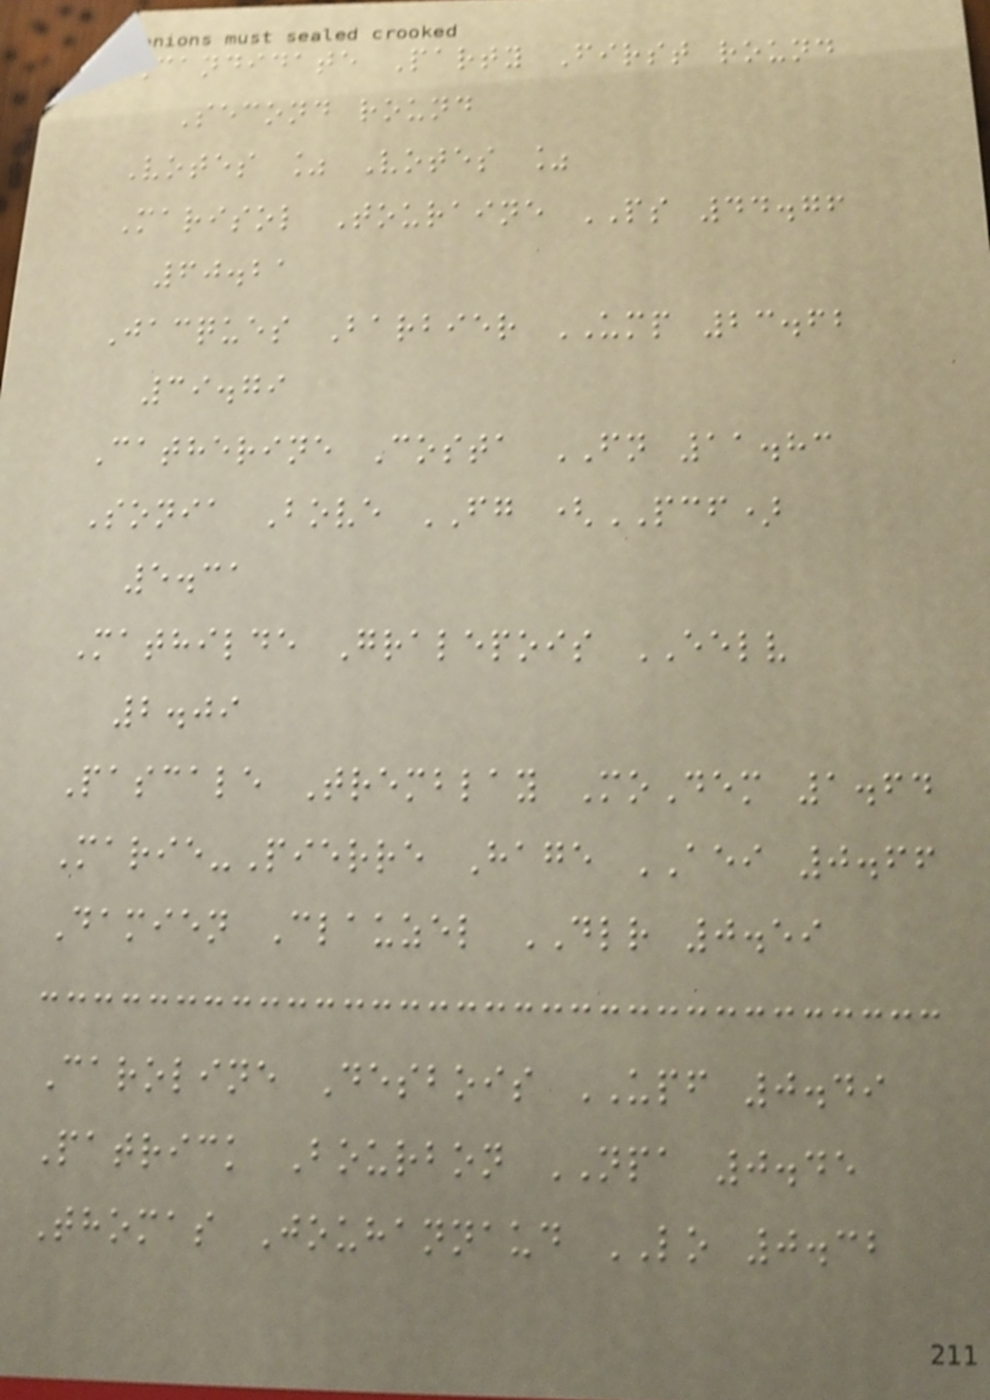Candidate Party First round
Second round
Votes % Votes %
Marisol Touraine PS 44.76
60.21
Jacques Barbier UMP 23.62
39.79
Catherine Costa FN 11.83
Sonia Bove FG (PCF)
5.31
Mathilde Gralepois EELV
2.09
Pascale Tremblay MoDem 1.64
Marie-Pierre Hage AEI 0.66
Damien Clauzel DLR 0.59
Caroline Desbois UPF 0.49
Patrick Bourbon NPA 0.45
Thomas Jouhannaud LO 0.32
